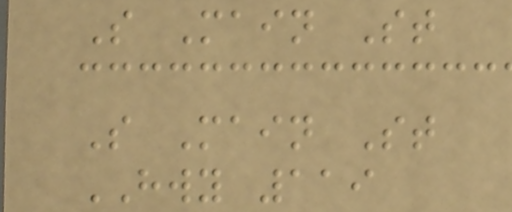S Main St
S Main St
HWY 119
